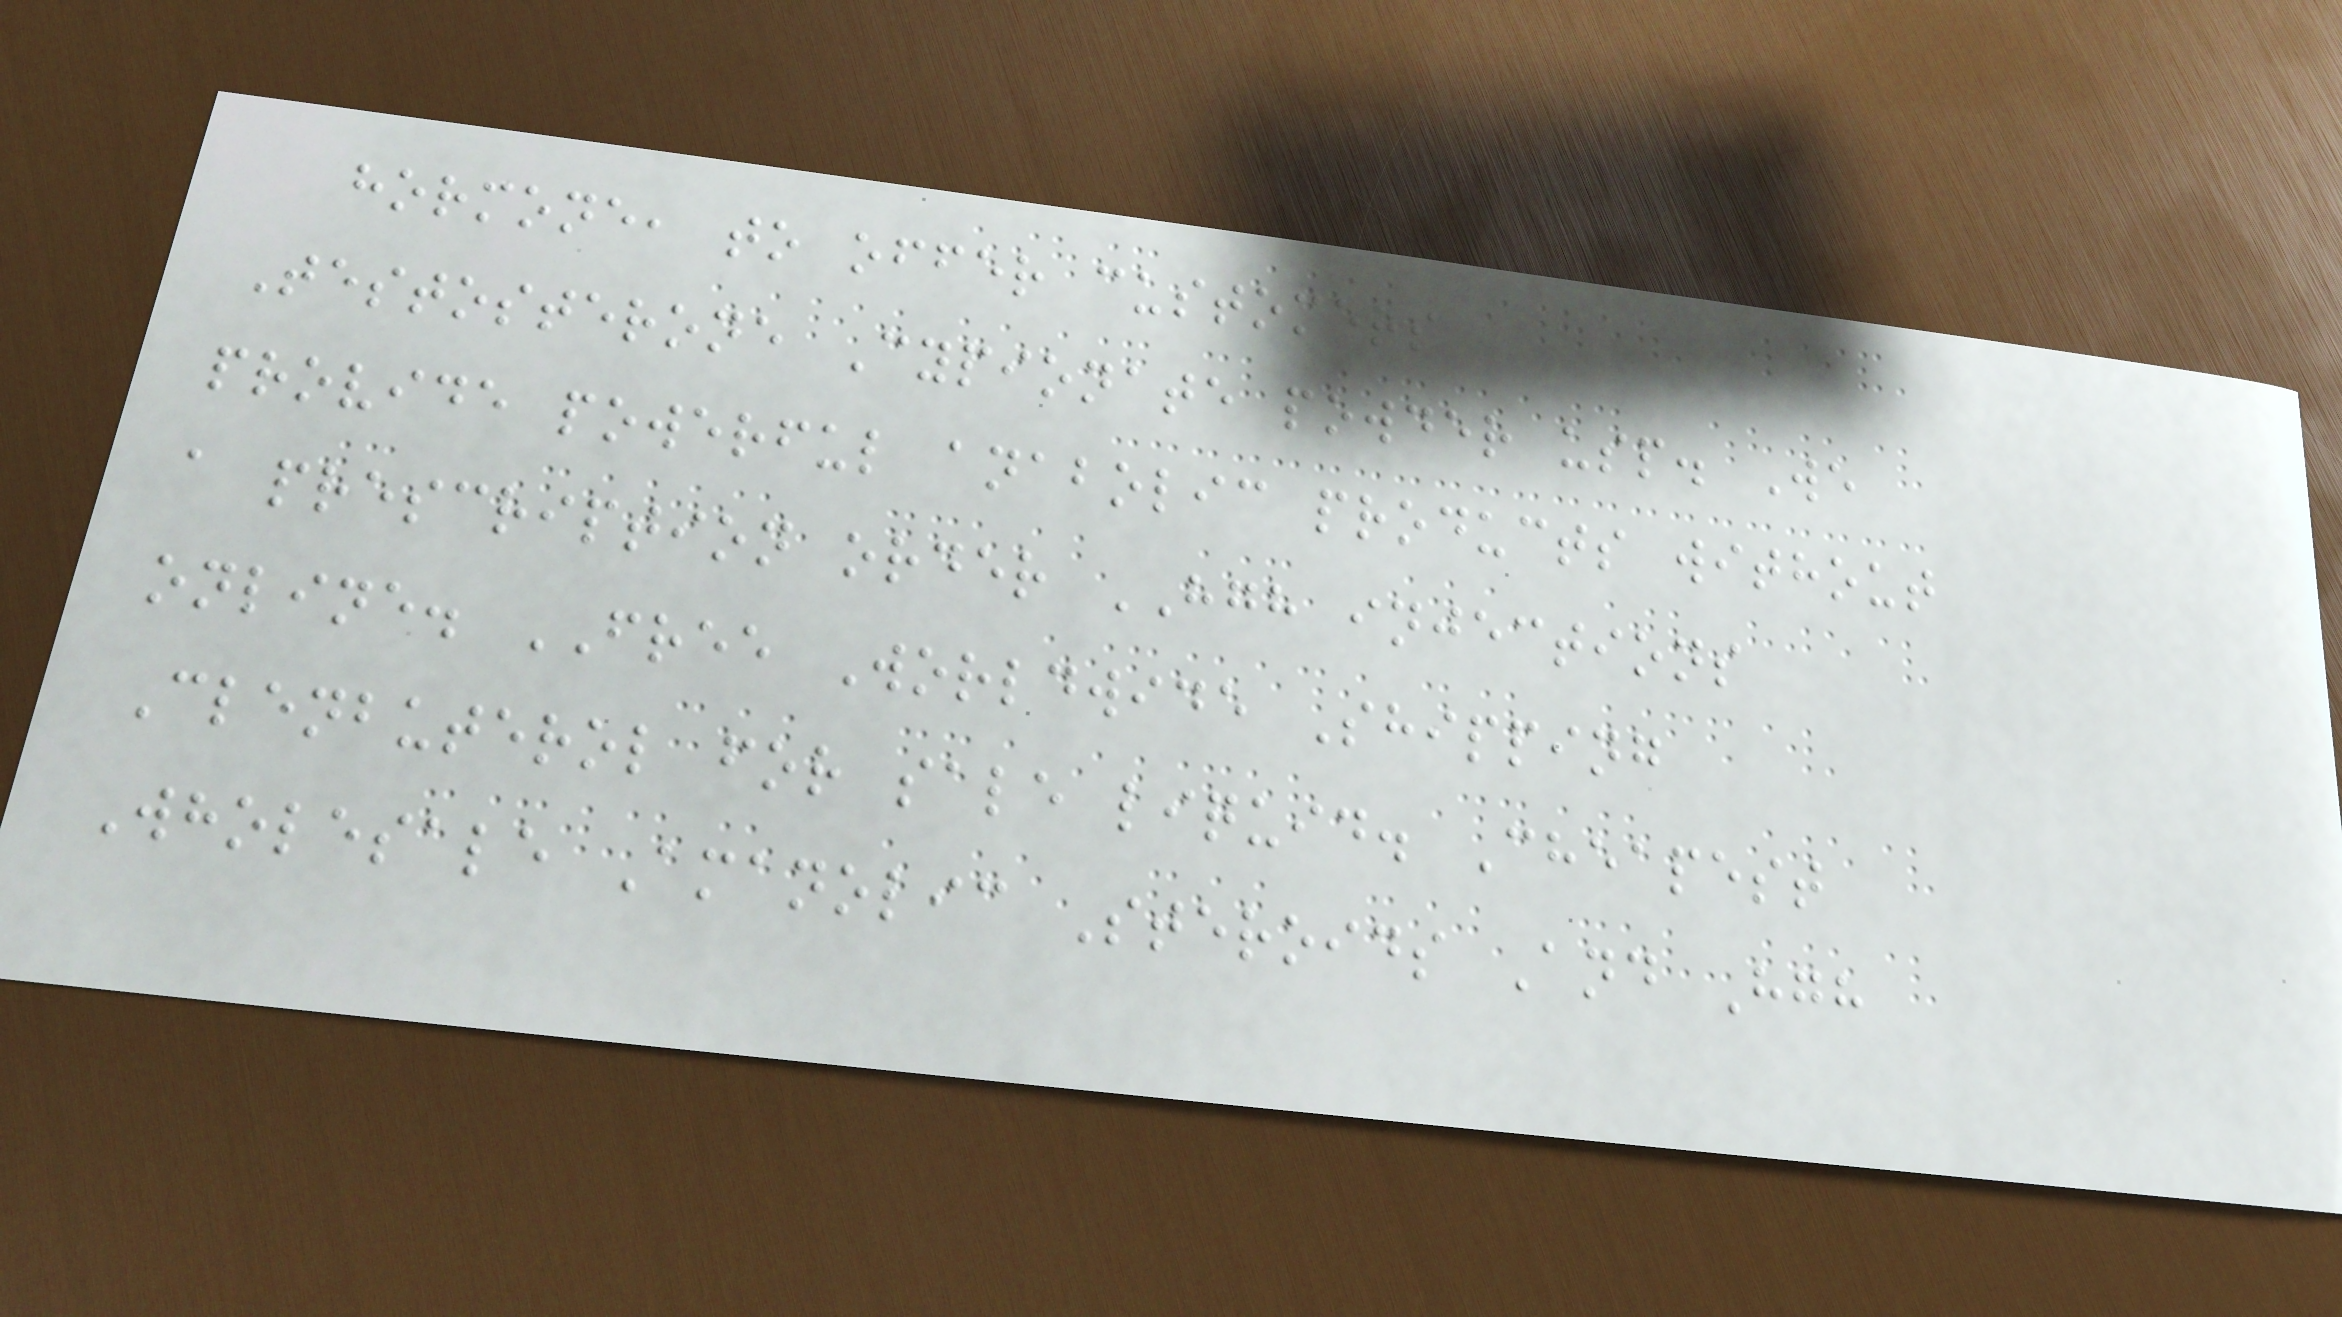hormone, to offer customers
Testosterone Cypionate powder usp. We
provide powerful anabolic products without
a prescription order HGH injections
online. FREE Worldwide Shipping
Clenbuterol for sale liquid. Cheapest
Wholesale Amanolic Steroids And Hgh
